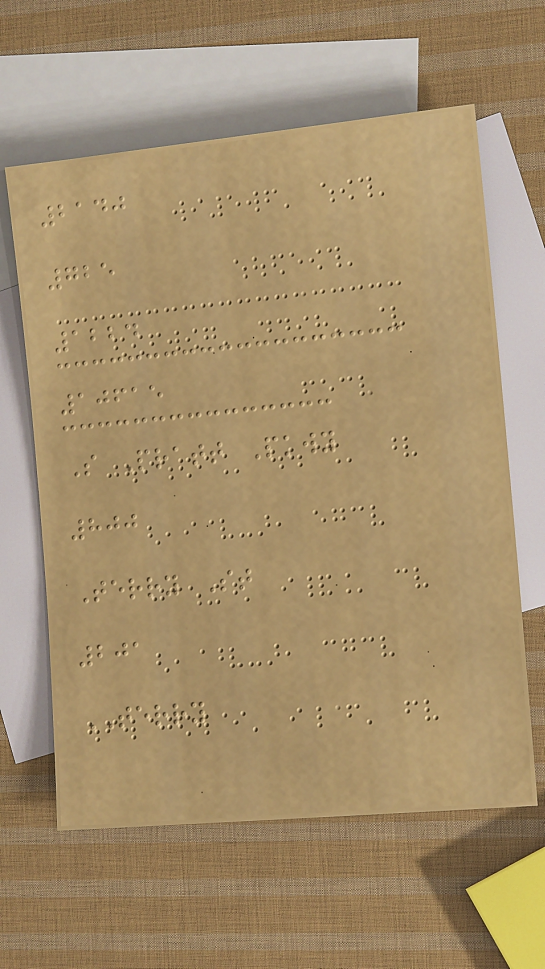2140
725
1224
10615
S Pratt Pkwy
800
Terry St
201
TERRY
